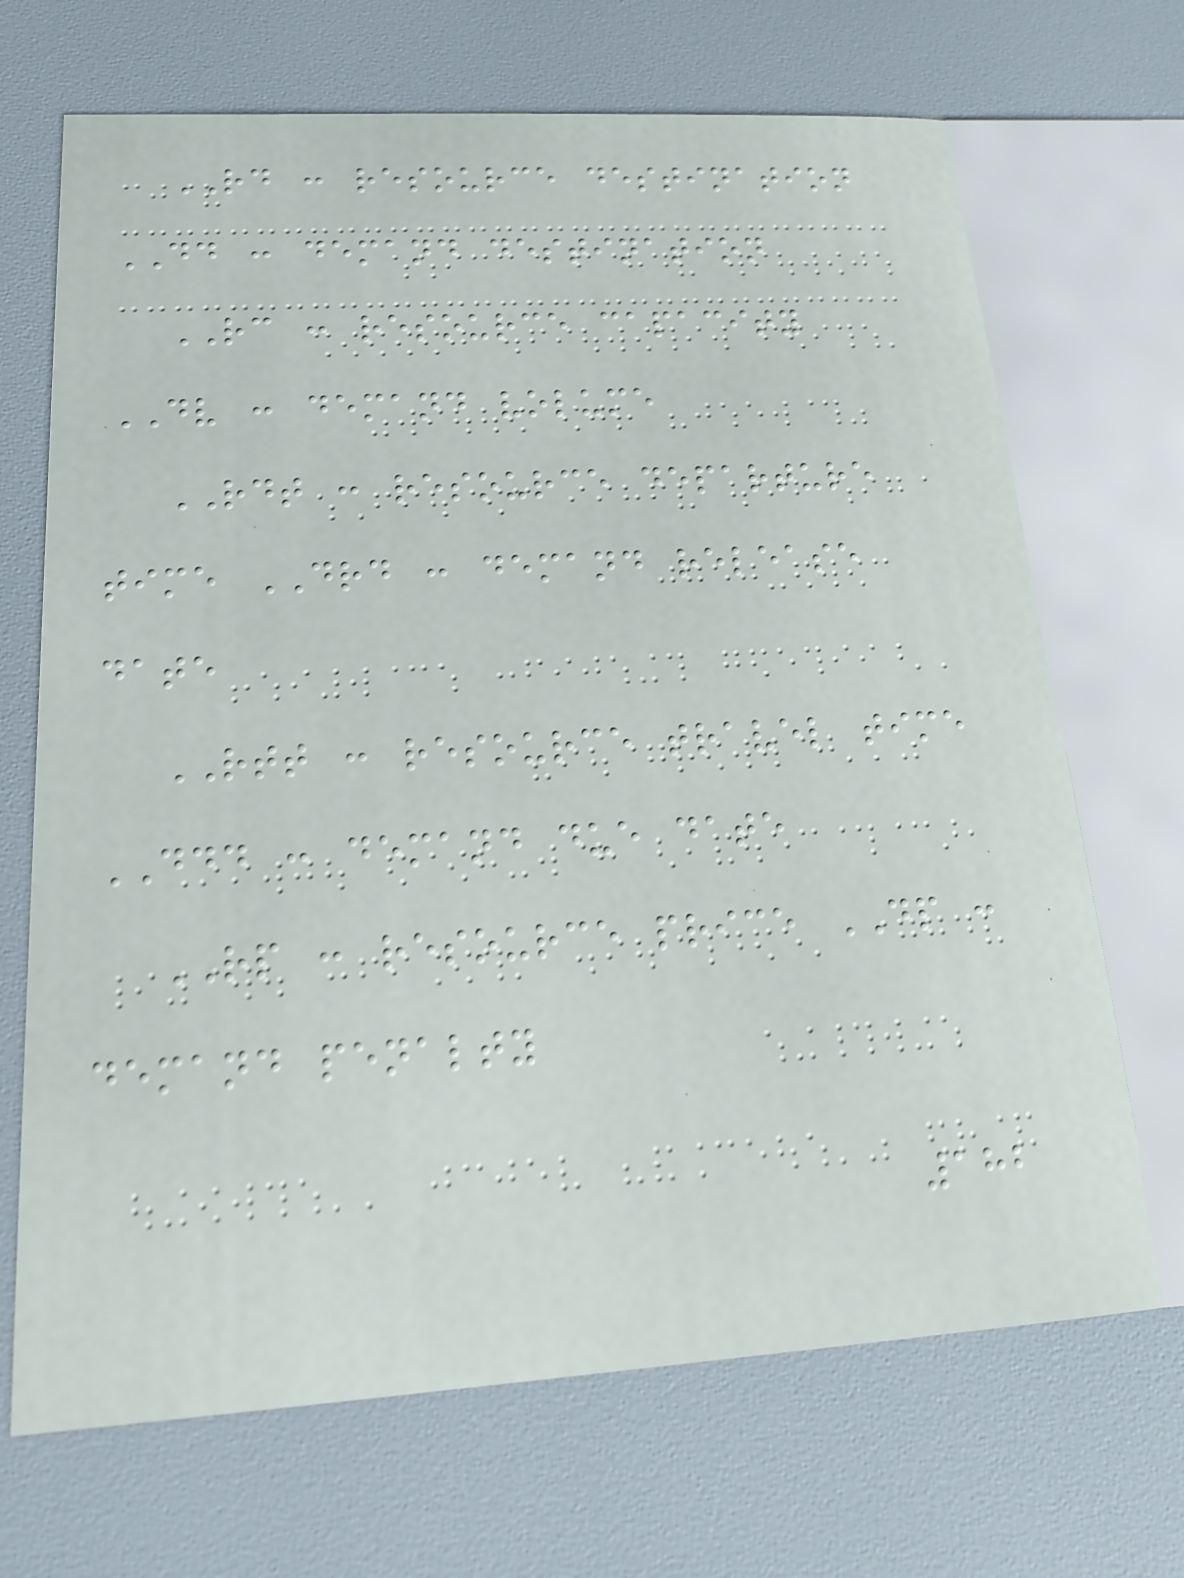RD : resource destination
DD : demand destination
RC : resource capacity
DV : demand volume
RDT : resource departure
time DRD : demand release
date
RTT : resource travel time
DDD : demand due date
RP : resource price DP :
demand penalty
182
